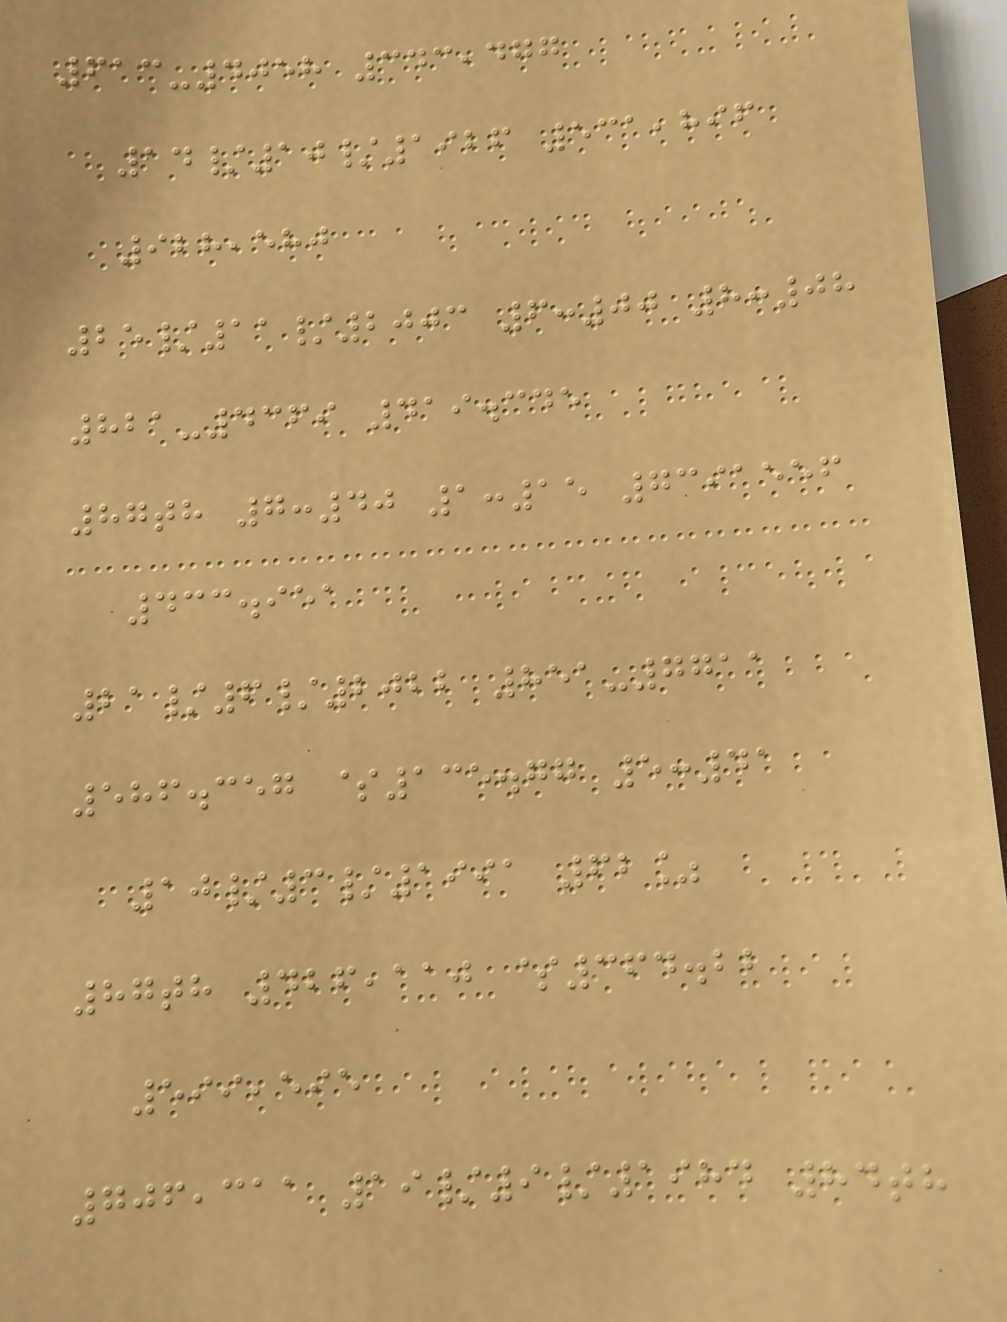613-4058 343,477
14/10/1926 531,896
928,580
25/11/2003 6:00 8:08
821-4369 419.345
87th 7:40 1:15 7391556
433.951
21/6/2022 851-7711
586.357 $135.77 5:41
10/3/1991 62%
87th 426,110 $364.22
599,595
706,311 19/9/1984 84th
